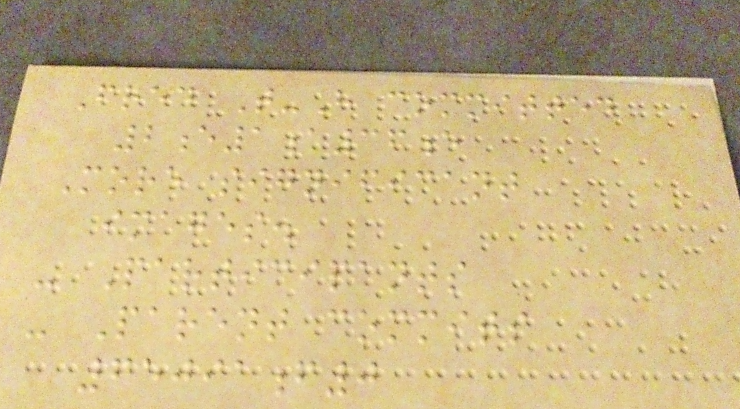Fred T-H committed
2e1a36e
More significant
images.
- Participants
- Parent commits
65091f0
